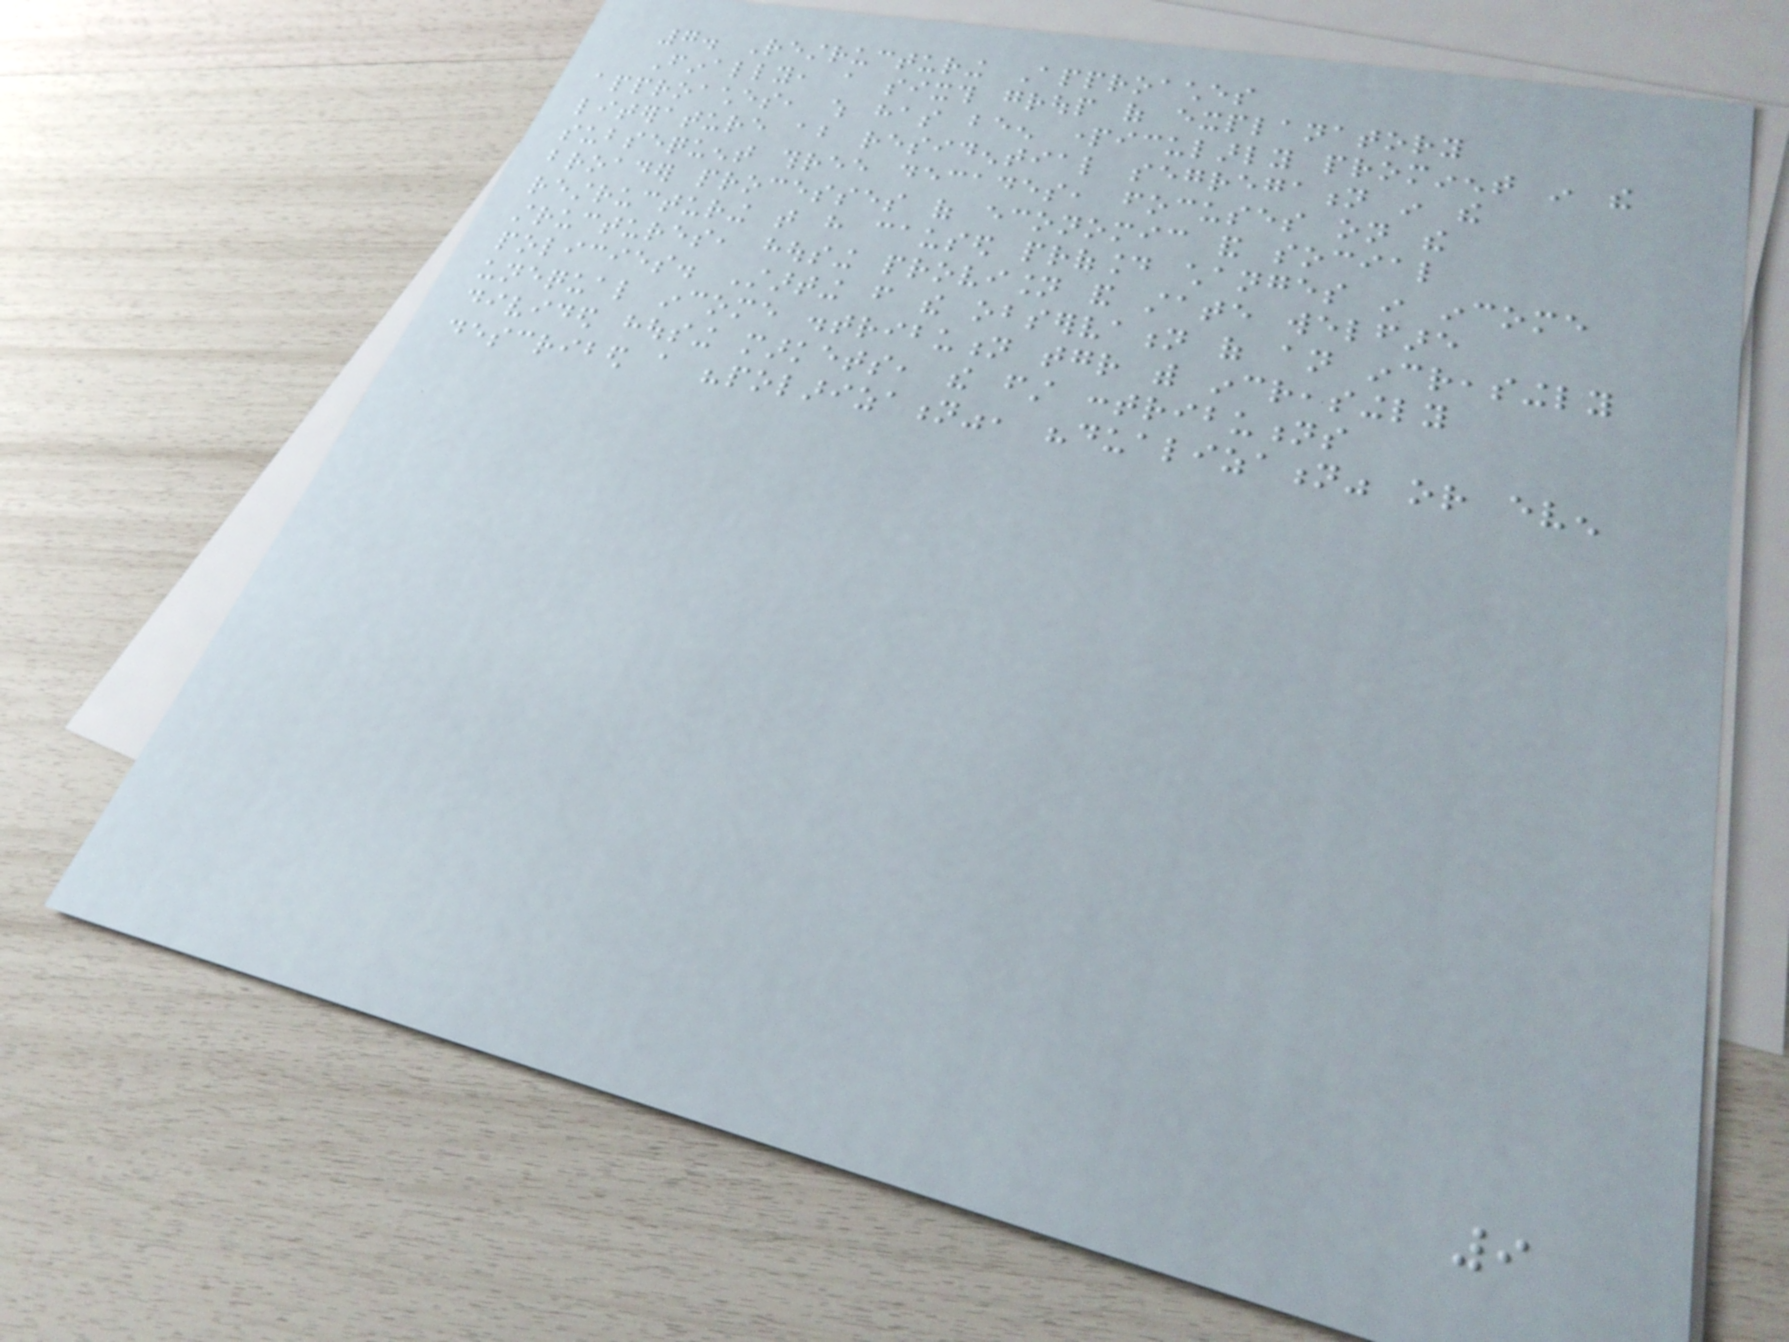7. Restructuring Approaches
Finally, a sixth group of explanatory
approaches, which has been particularly prominent in the
literature about residential segregation in the
subsequent three decades, focuses on the
broader processes of economic and social
restructuring that have caused profound changes in income
structures, housing provision and state welfare
policies. Starting from the observation of an increasingly
unequal income distribution together with increasingly
divided housing markets, the first contributions
described a "polarization", "dualization" or even
9
